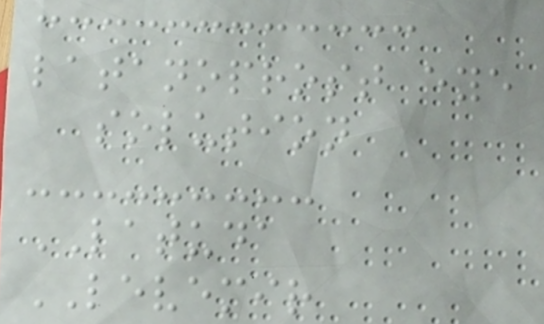latanoprost eye
solution
LATUDA
LEVEMIR
